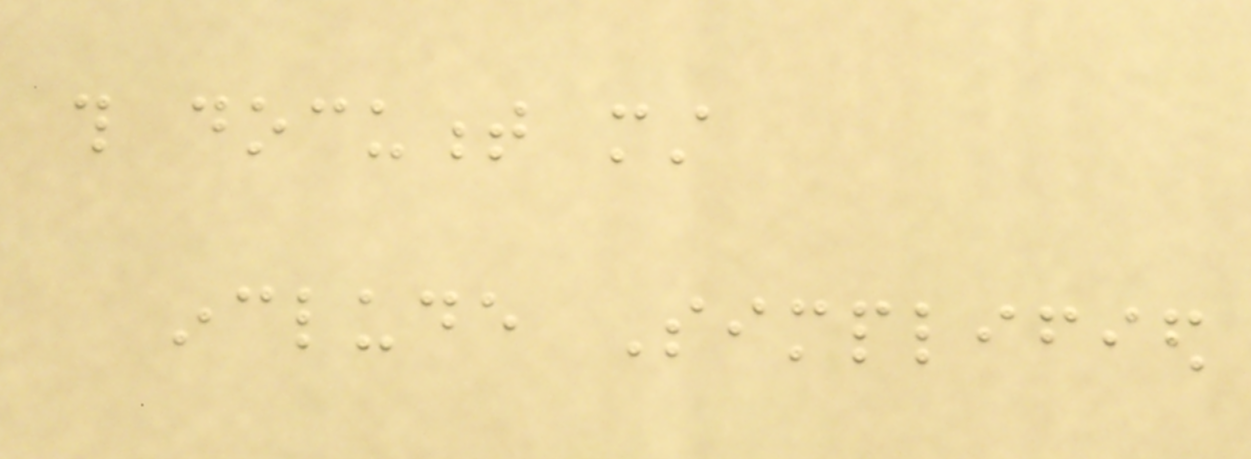this document must
include Simplified
